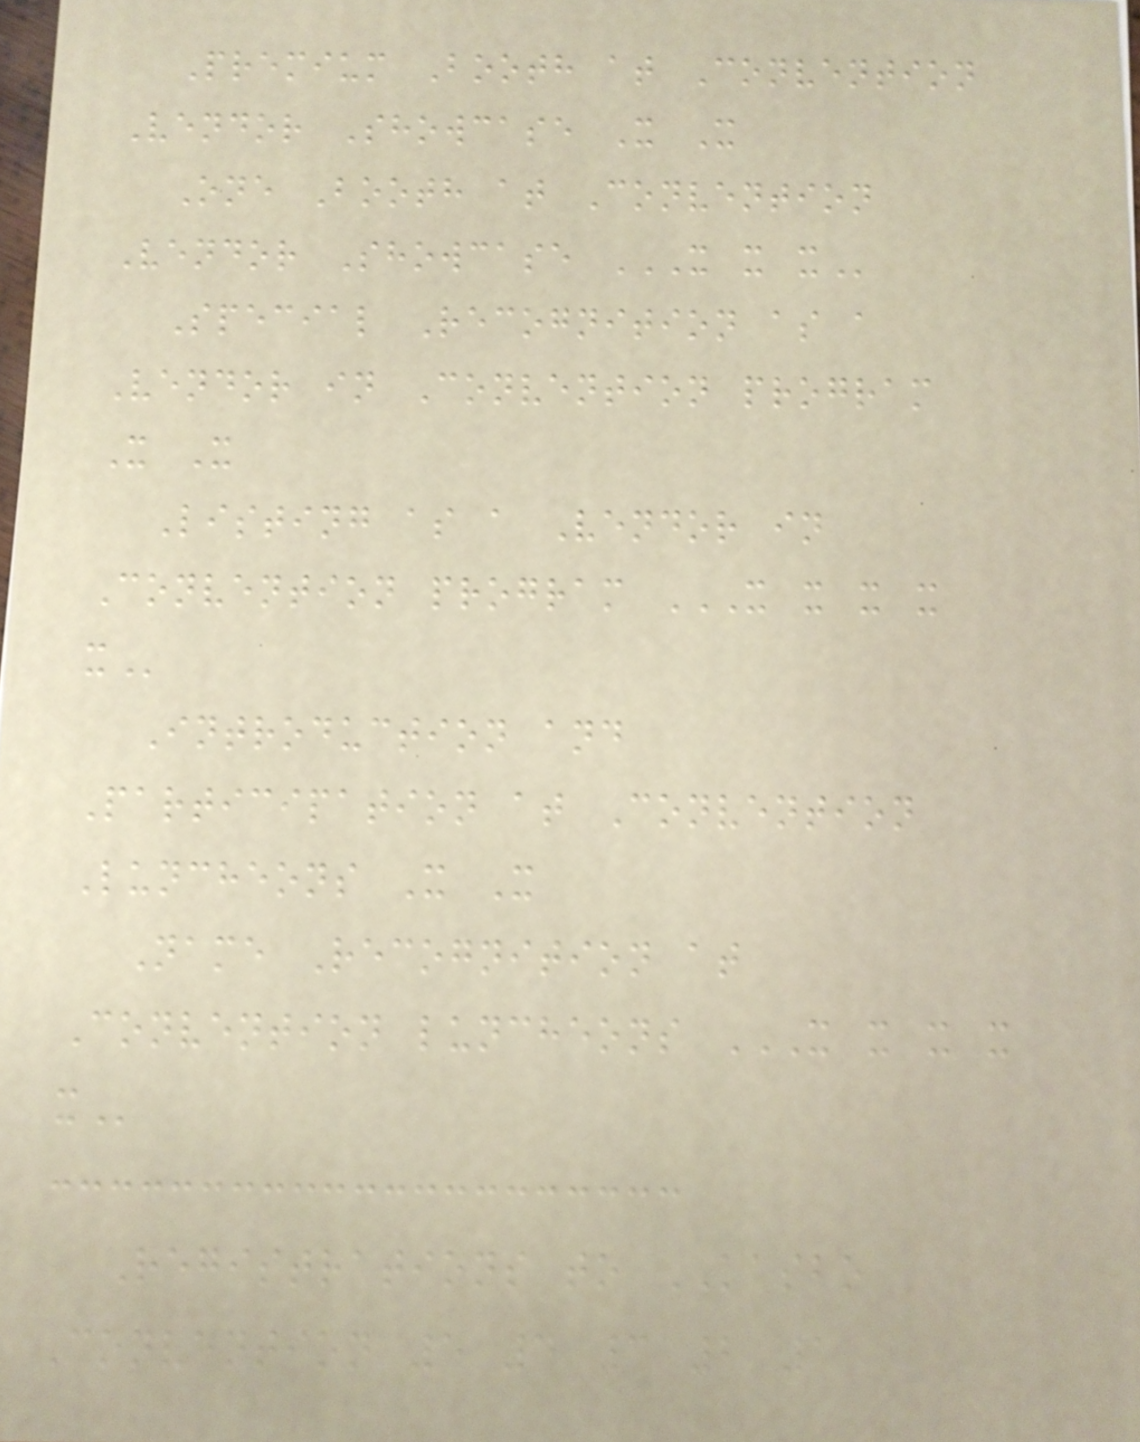Premium Booth at Convention
Vendor Showcase X X
One Booth at Convention
Vendor Showcase X X X
Special Recognition as a
Vendor in Convention program
X X
Listing as a Vendor in
Convention program X X X X
X
Introduction and
Participation at Convention
Luncheons X X
Name Recognition at
Convention luncheons X X X X
X
Registrations to KASBO
Convention 5 4 3 2 1
